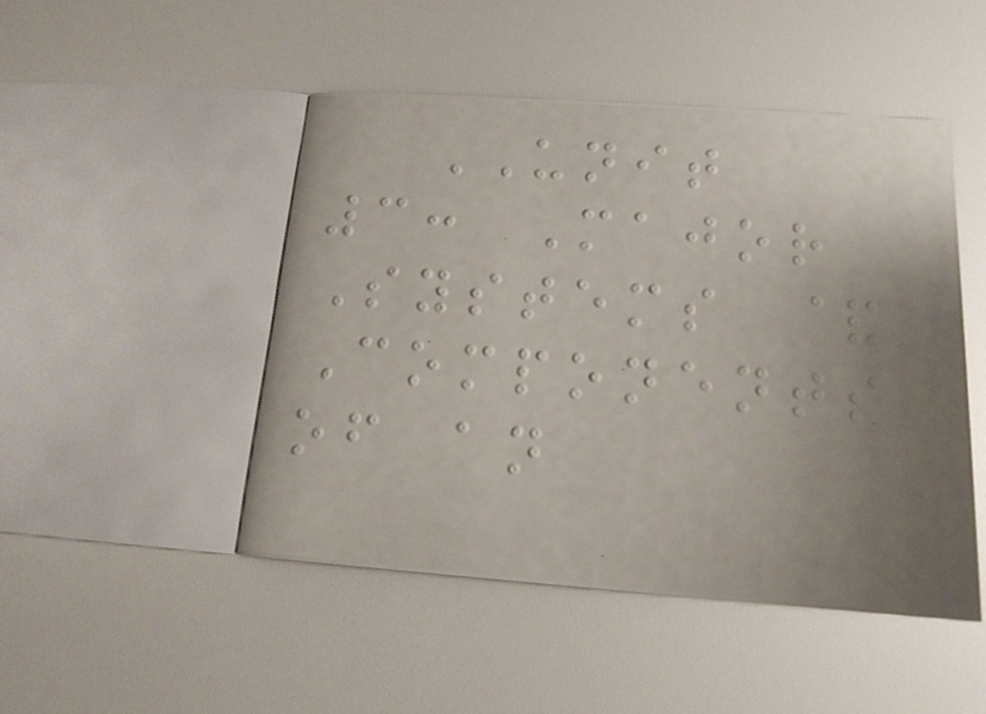UNIT
3: Major
Systems &
Components
of an
